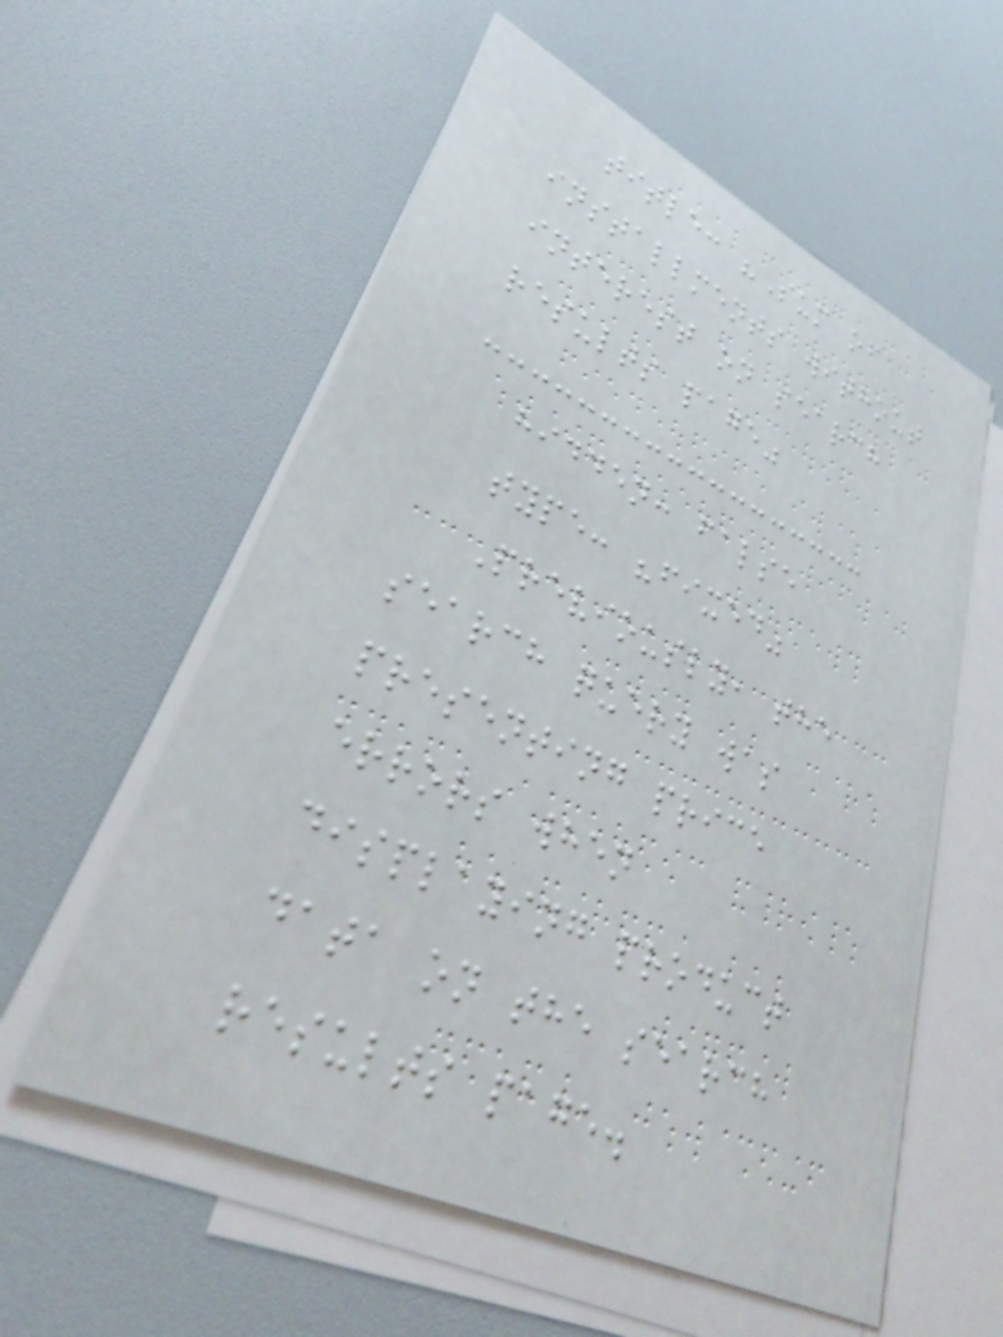title: "Sum of
installments without
interest on search
results page"
hidden: false
type: "fixed"
Previously, the
search query was
presenting price
errors when
displaying product
data on the search
results page.
